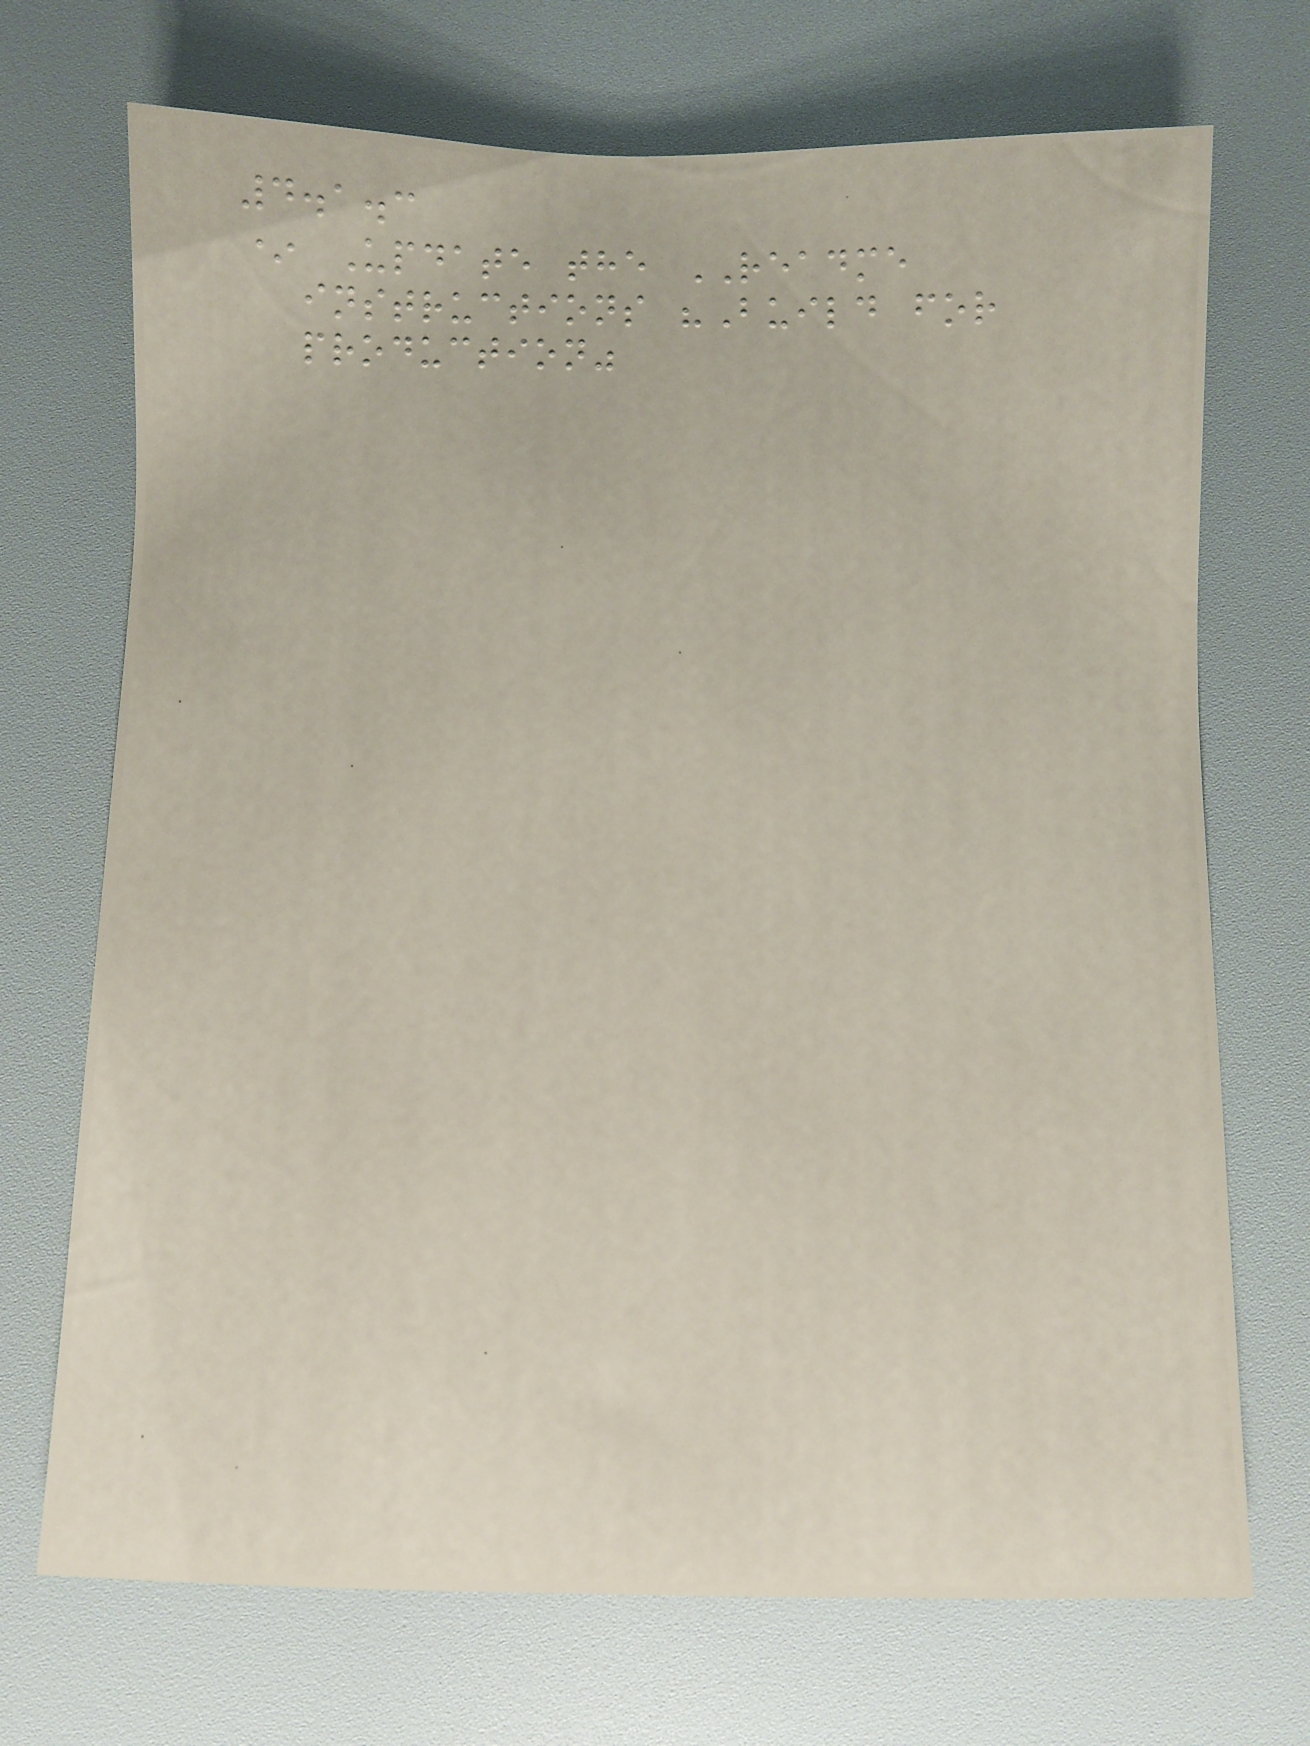4.1.3
* Update the README
instructions "Build for
production"
